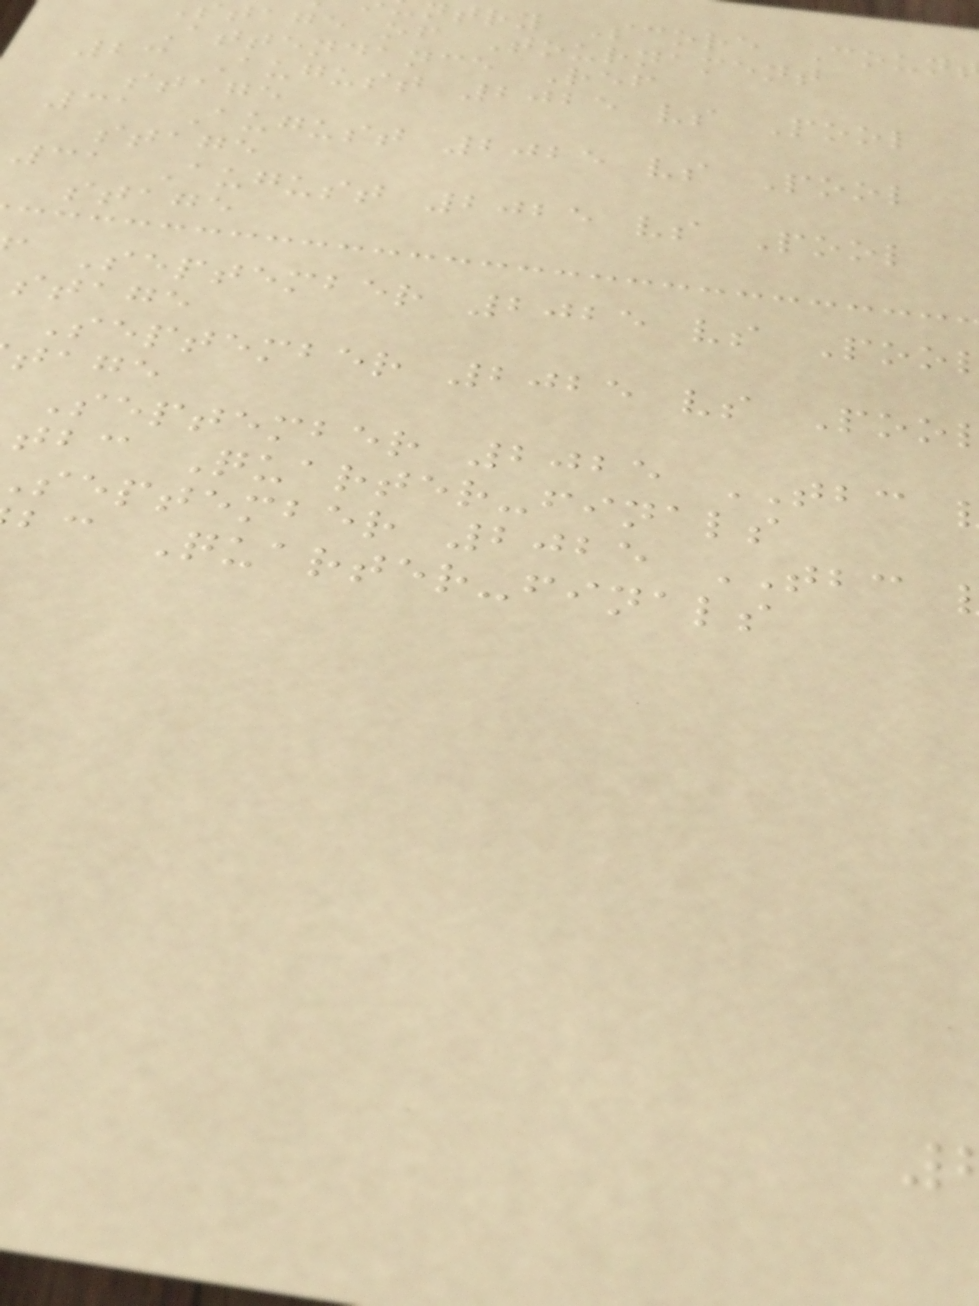try Score Coun
tage of Tournament
Attendance Ref
23 August 2025 vs Pool
stage
31 August 2025 vs Pool
stage
31 August 2025 vs Pool
stage
September 2025 vs Poo
stage
September 2025 vs Poo
tage
September 2025 TBC
tbc Quarter-finals
september 2025 TBC
bc Quarter-finals
